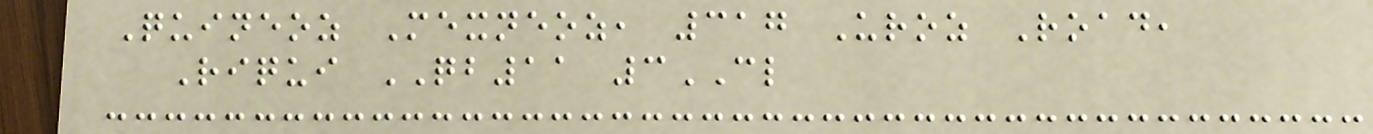Quineoz Mexneoz, 317 Uroz Road,
Riqui QB11 3CL
